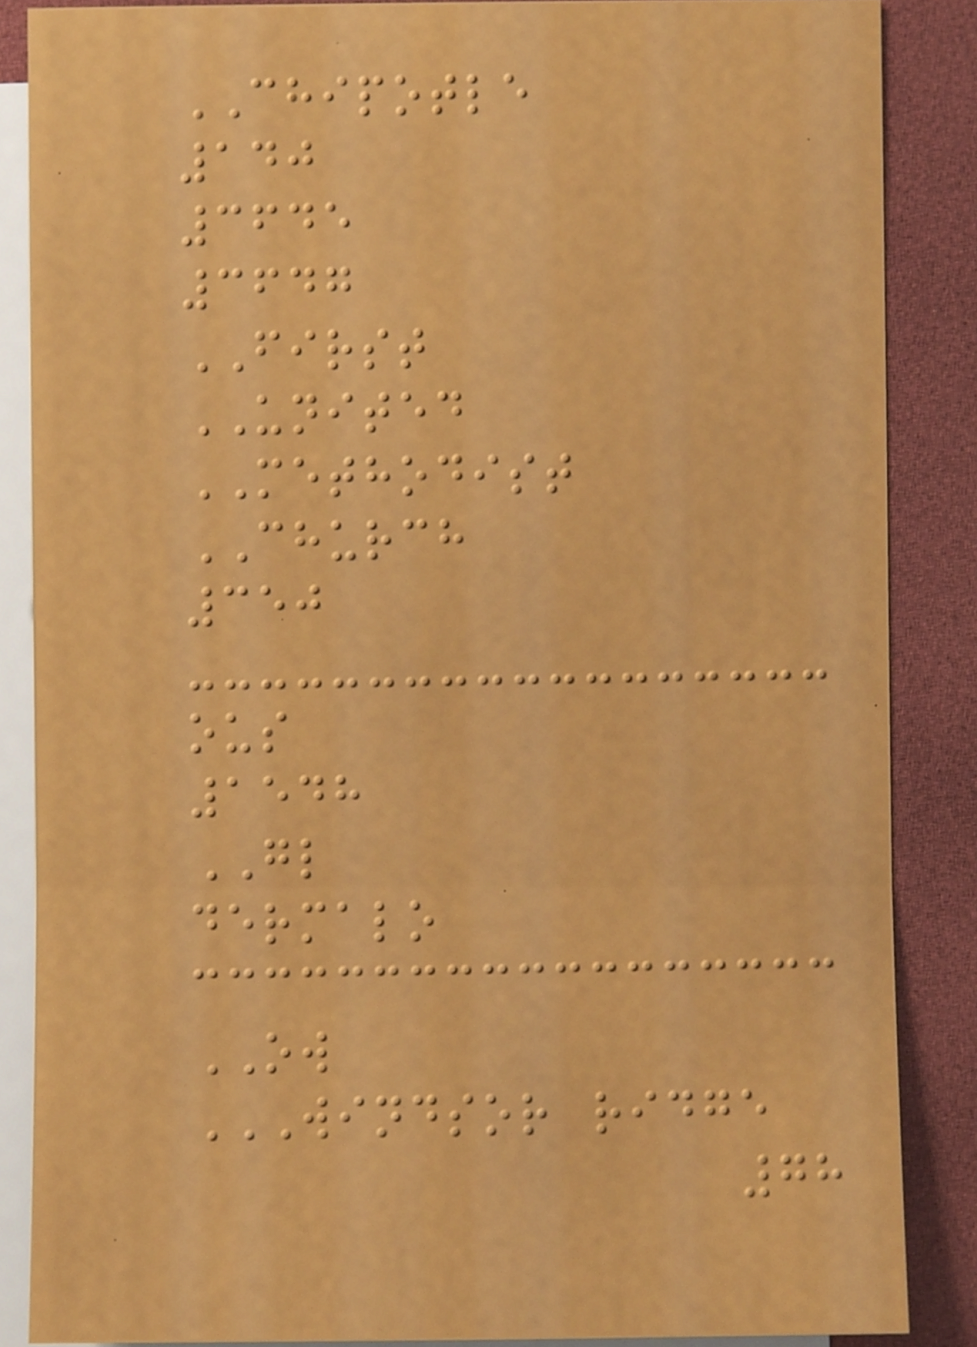CHIPOTLE
140
3645
3647
FIRST
UNITED
METHODIST
CHURCH
350
ous
1548
GL
dermalo
OW
WINDSOR RIDGE
78
